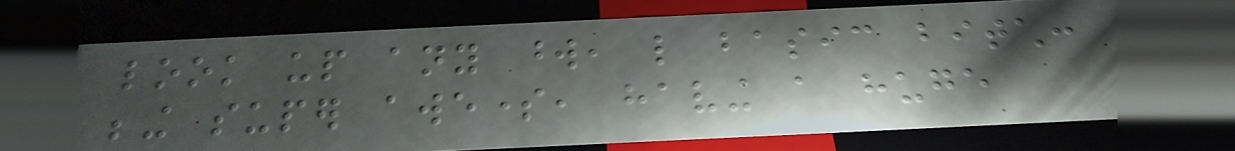look up any word, like basic bitch:
being super awesome, having a huge
